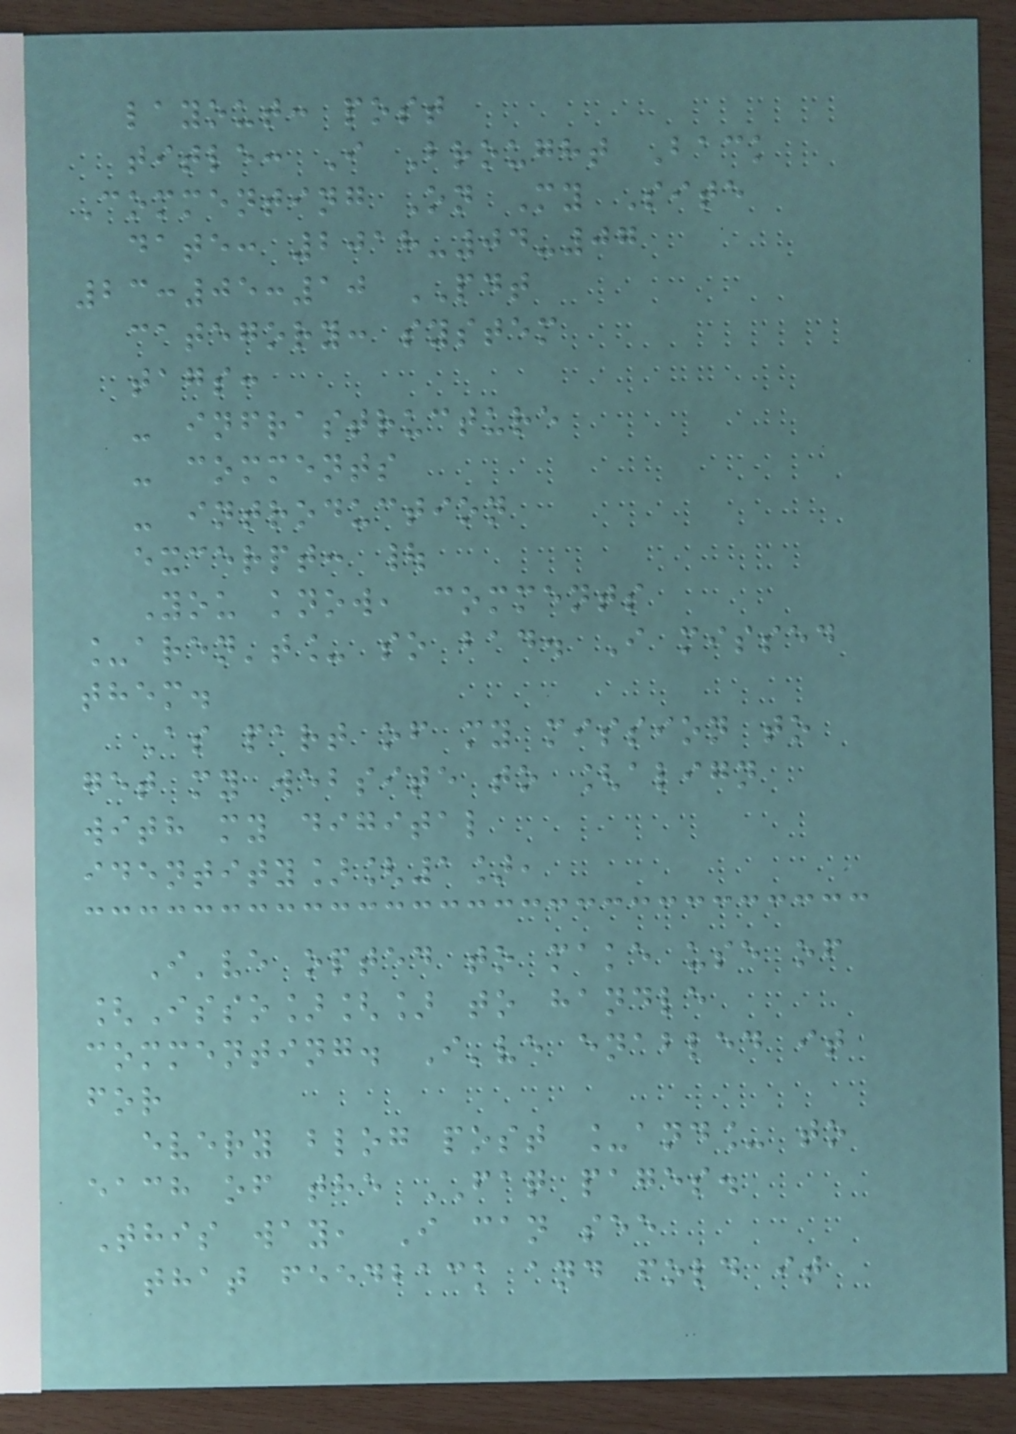layout: post
title: I Brought Back
Commenting On My Site
date: 2018-04-07
23:05:10 PDT
category: system
tags:
- infrastructure
- comments
- introduction
excerpt: |
You know, comments
_aren't_ so bad. I missed
them.
As part of my mission to
get my website to [align
with my digital
identity][1],
I've opted to make use of
[Isso][] to handle
commenting. I've enabled it
for
every blog post _and_ to
each of the FAQ pages.
This way, I can see
that feedback and fold it
